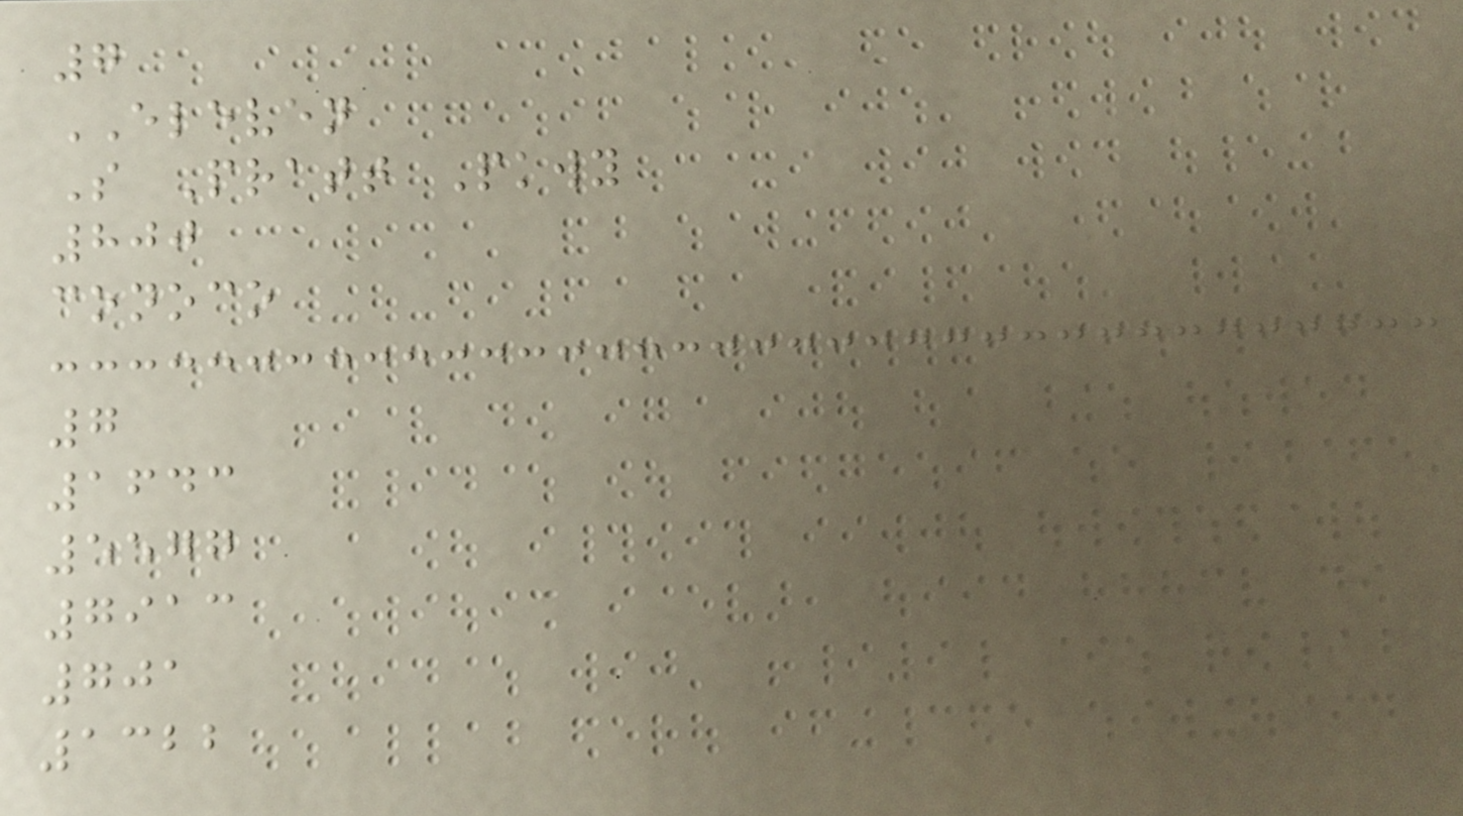7
ELEVEN
S Pratt Pkwy
800
conoco
7
1643
5577
7913
701
1322
